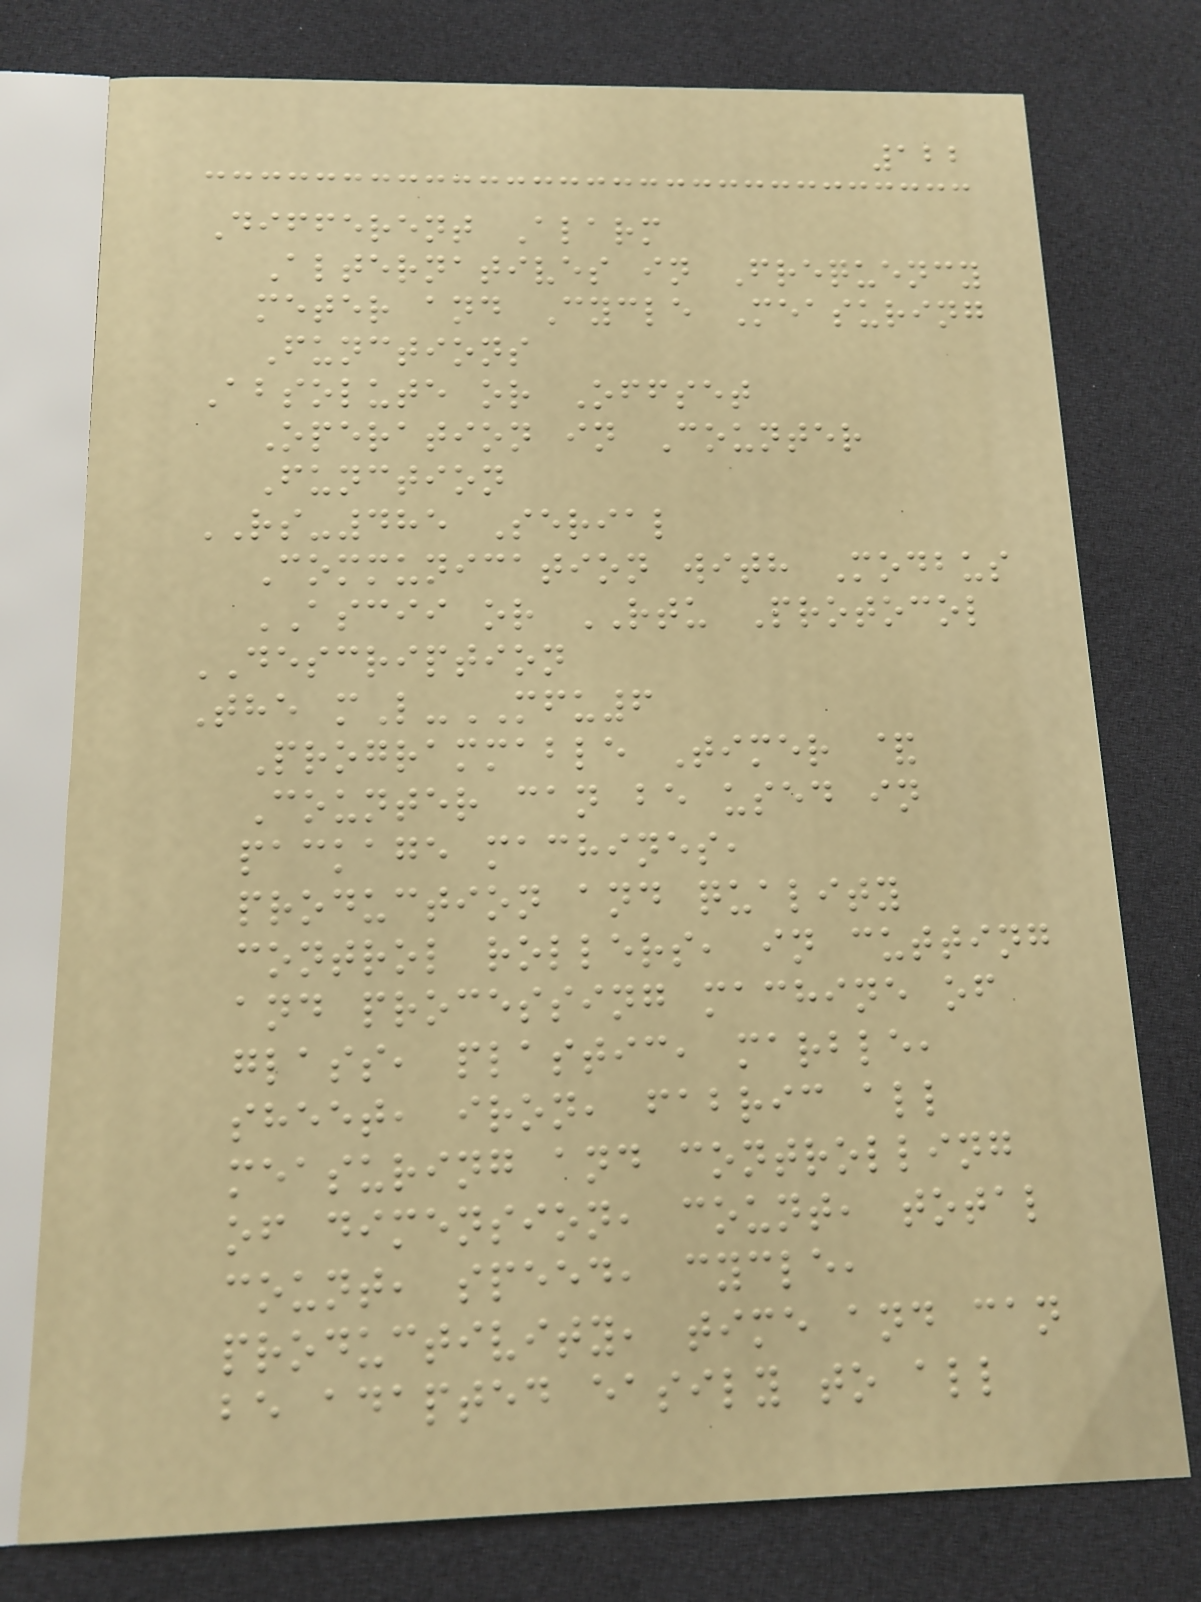122
Different Alarm
Alternatives in Frequency
meter and Cycle Measuring
Functions
Absolute or Offset
Operation in Counter
Function
RS-485 Serial
Communication with Modbus
ASCII or RTU Protocol
DESCRIPTION
The mL-MFU6
Programmable Timer &
Counter can be used in
package machines,
production and quality
control rollers, in cutting
and processing machine of
glass, plastic, marble,
sheet, iron, fabric all
measuring and controlling
of dimension, count, total
count, speed, cycle,
productivity, time and can
be adapted easily to all
